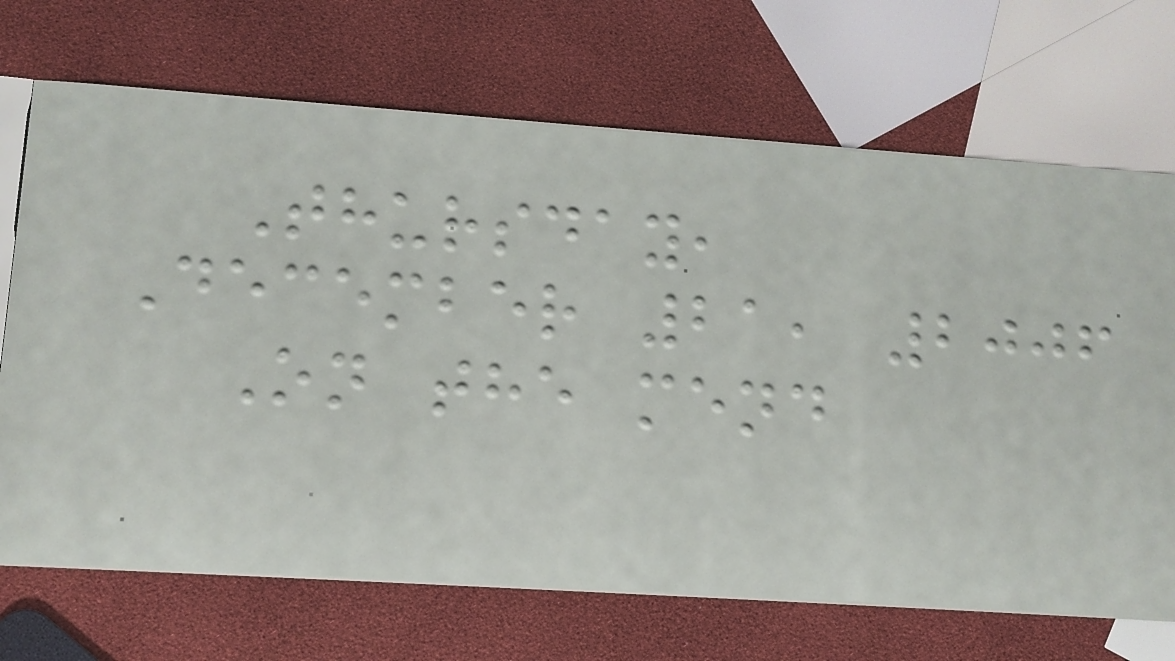Thursday,
December 21, 2006
On the mend
